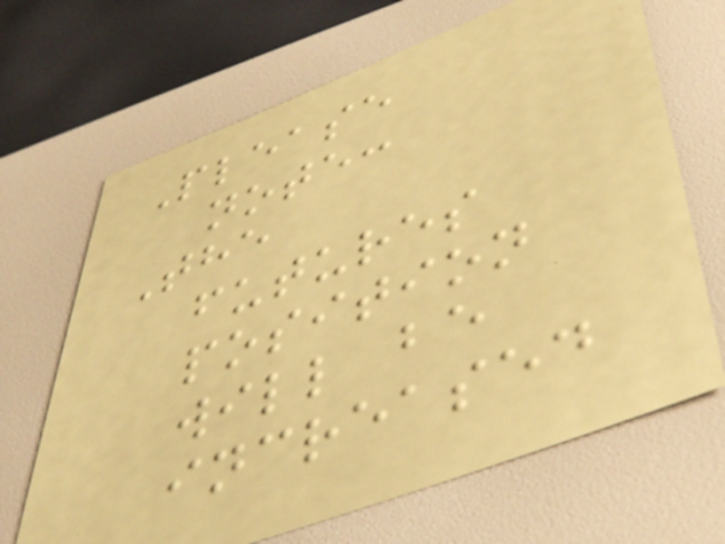Please
note:
The
futures
position
will be
increased
